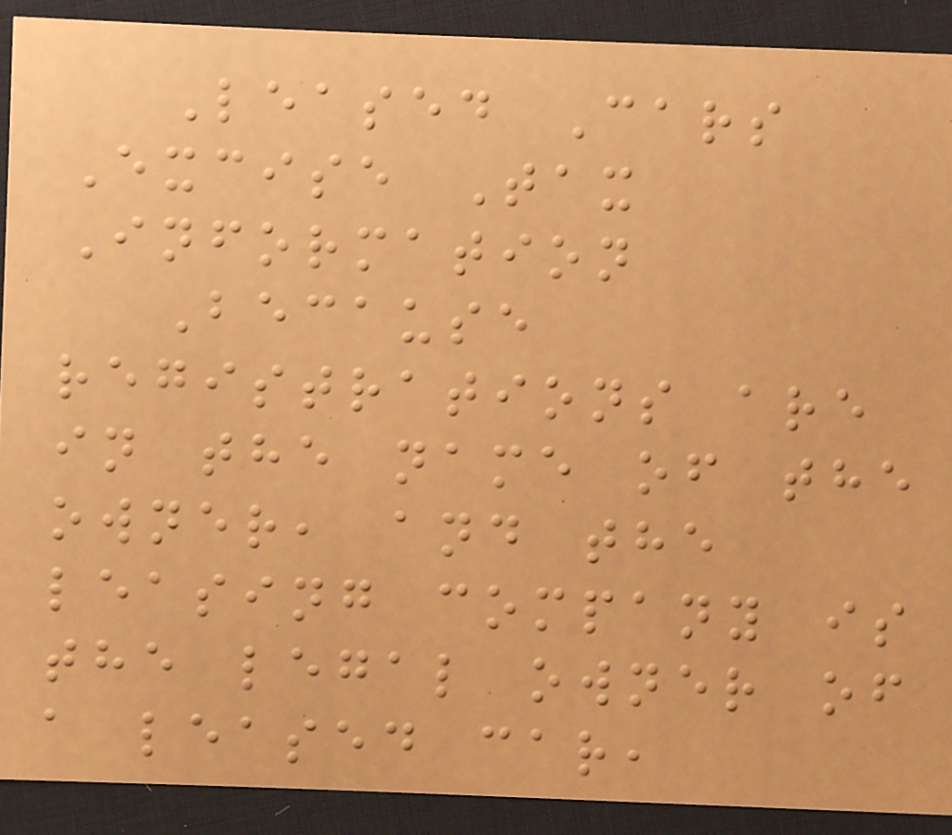Leased Cars
Excise Tax
Information
Because
registrations are
in the name of the
owner, and the
leasing company is
the legal owner of
a leased car,
